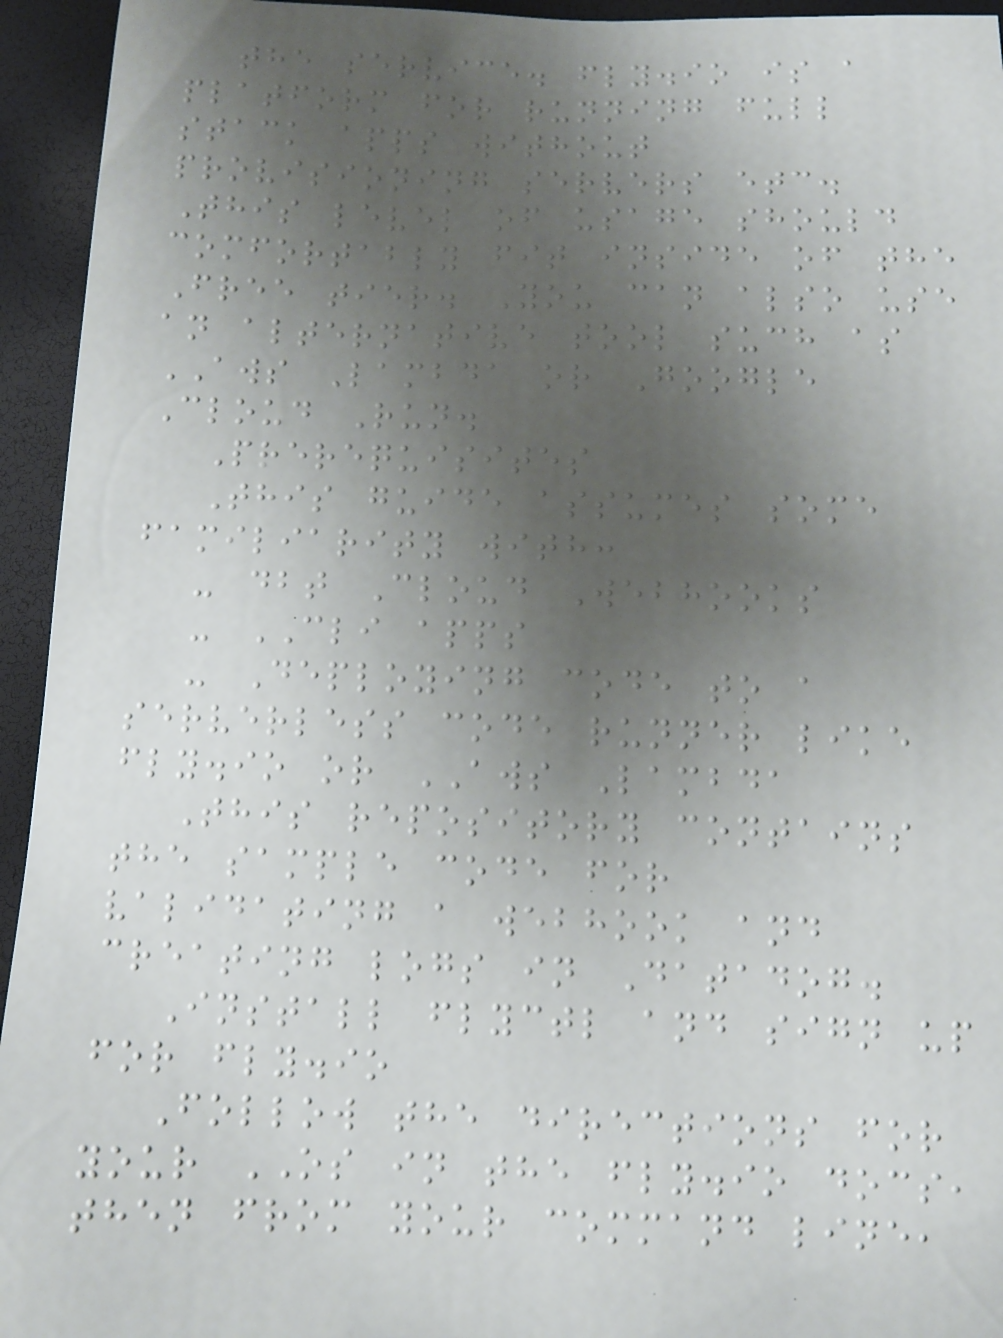the service. fly.io is a
platform for running full
stack apps without
provisioning servers etc.
This level of usage should
comfortably fit inside of the
Free tier. You can also use
an alternative tool such as
AWS Lambda or Google
Cloud Run.
Prerequisites
This guide assumes some
familiarity with:
- dbt Cloud Webhooks
- CLI apps
- Deploying code to a
serverless code runner like
fly.io or AWS Lambda
This repository contains
the sample code for
validating a webhook and
creating logs in Datadog.
Install flyctl and sign up
for fly.io
Follow the directions for
your OS in the fly.io docs,
then from your command line,
